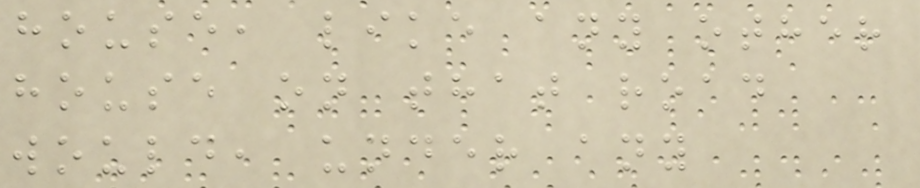house, like any other
house on that road
would, under any
